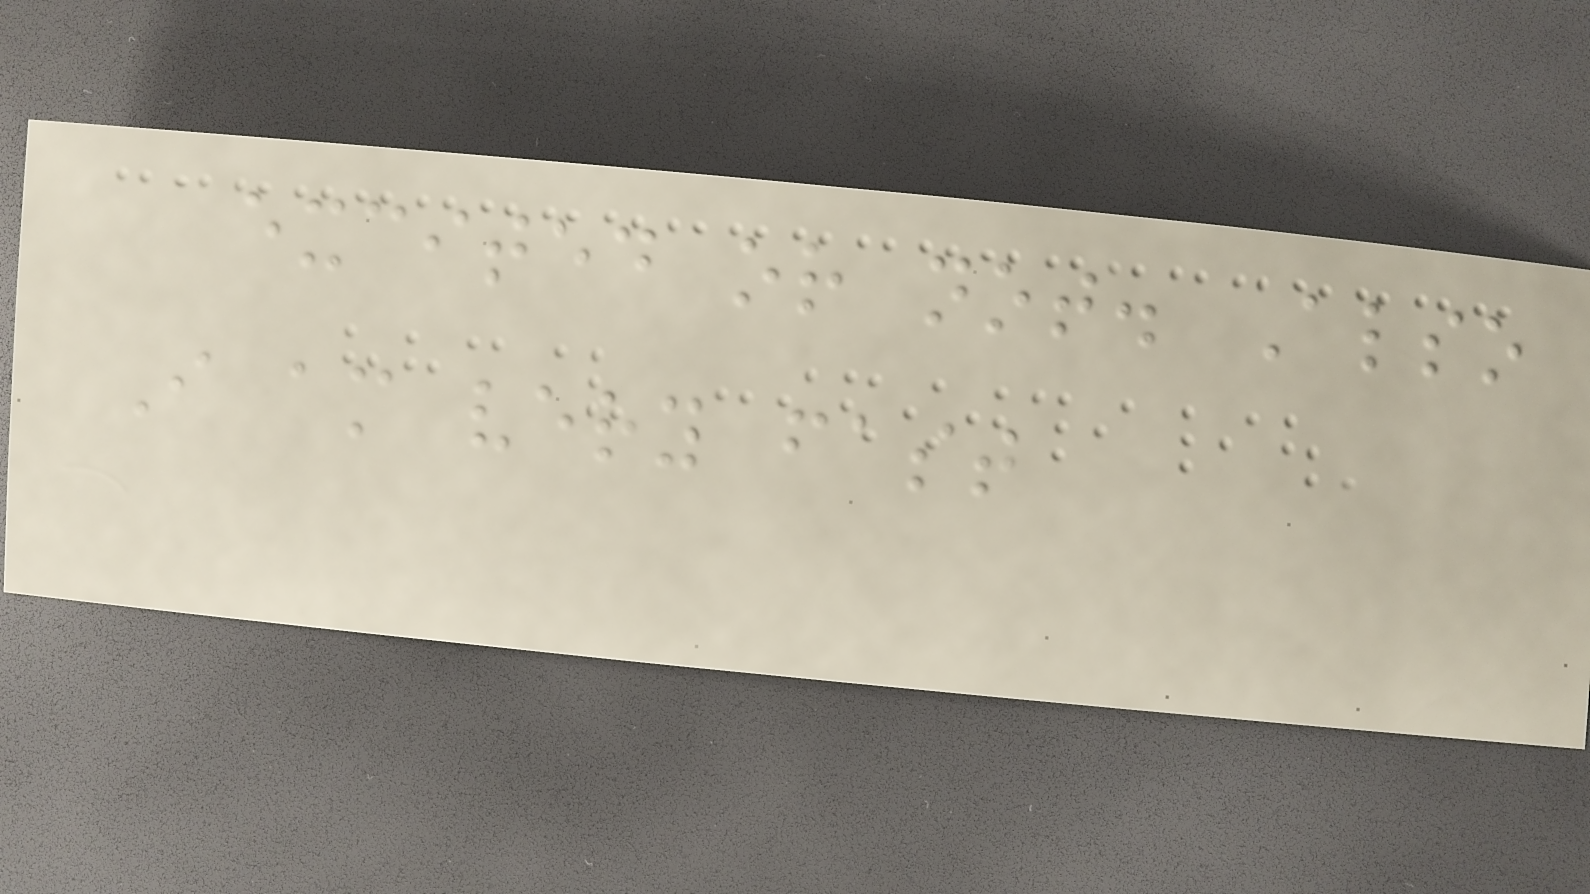excited or not. Also
I am very fast
